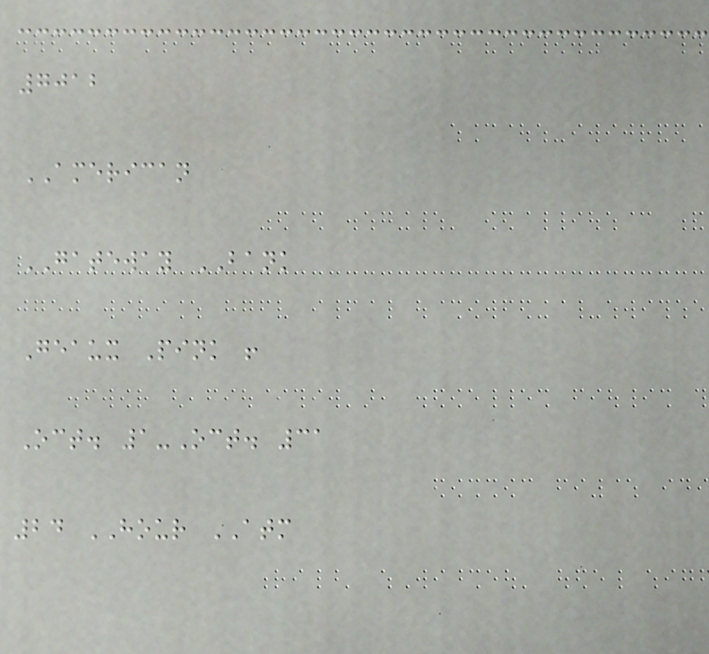7012
AMERICAN
GATEWAY BANK
Geaux Pink !
Oct. 1-Oct. 31
24 HOUR ATM
